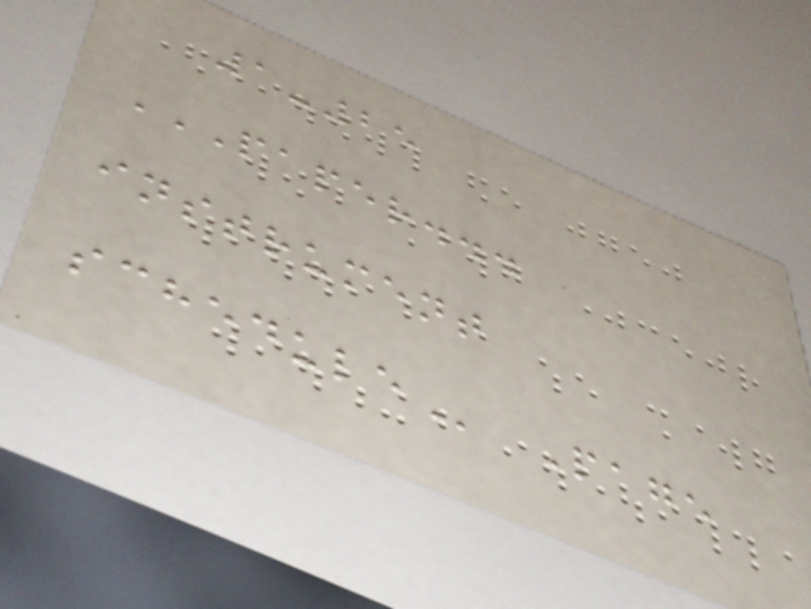1-25
PAPER...
INSTRUMENT
SCHEDULE Page
